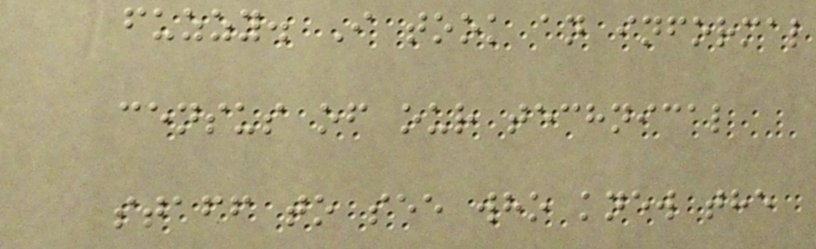fuzzy. I took an informal
census of our technical
staff to see who knew the
